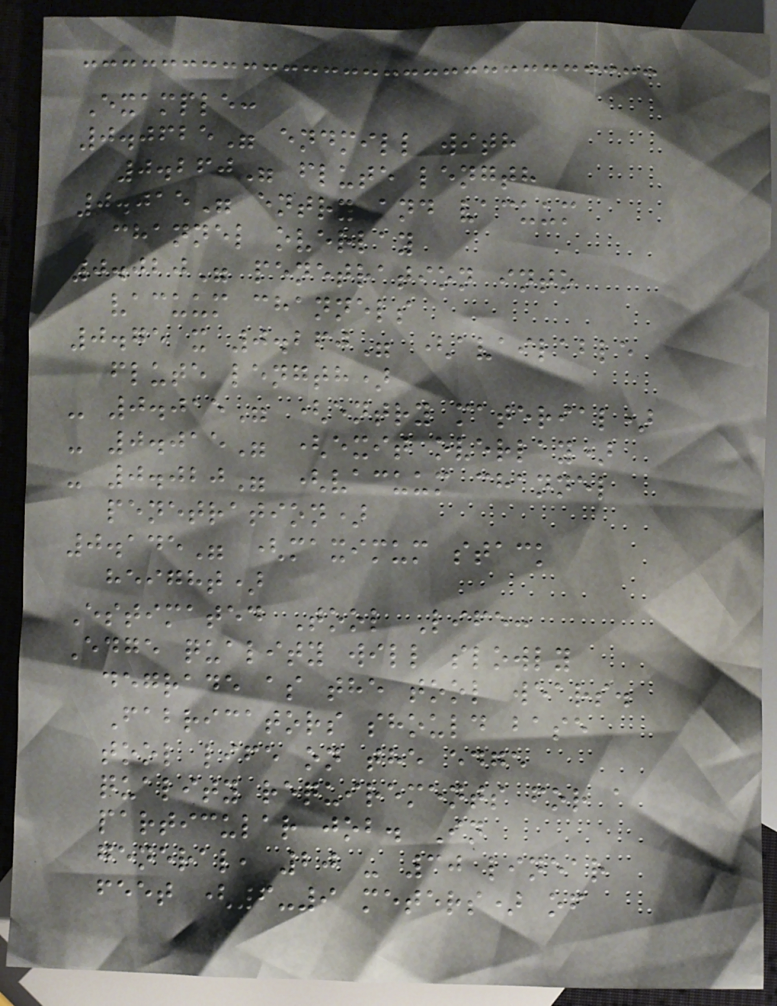Example:
0.0625" endmill with
0.260" flute length
0.015" entry and vacuum
channel overlay
0.020" penetration into
vacuum channels
0.75 x 0.260" (available
flute length)
- 0.015" (entry material)
- 0.015" (exit overlay)
- 0.020" (vacuum channel
penetration)
0.145" (maximum stack
height)
Estimated Tool Life:
Edge quality will slowly
degrade as the tool wears.
Fabricators should base
tool life on the edge
quality requirements for a
particular job. In
general, 20 - 30 linear
feet (6-9 meters) of
